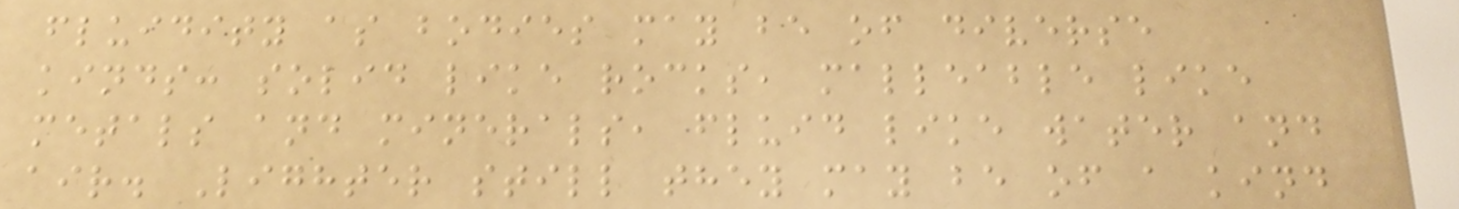fluidity as bodies may be of diverse
kinds: solid like rocks, malleable like
metals and minerals, fluid like water and
air. Lighter still they may be of a kind
